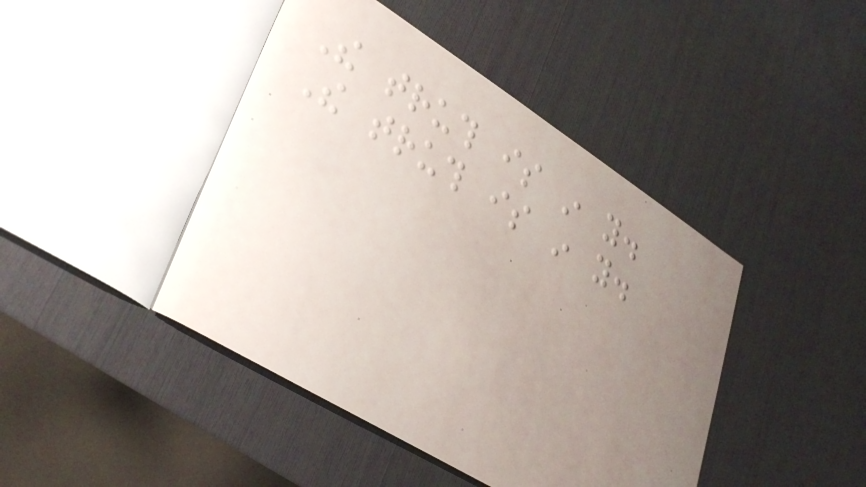The truth is in you.
The truth is in you.
